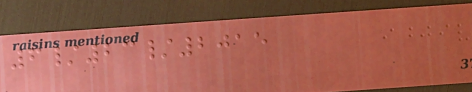6/23/2015
